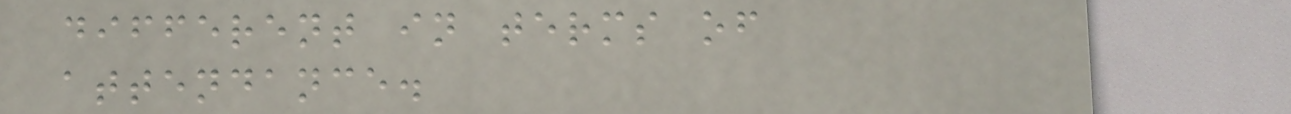different in terms of
attendance.
